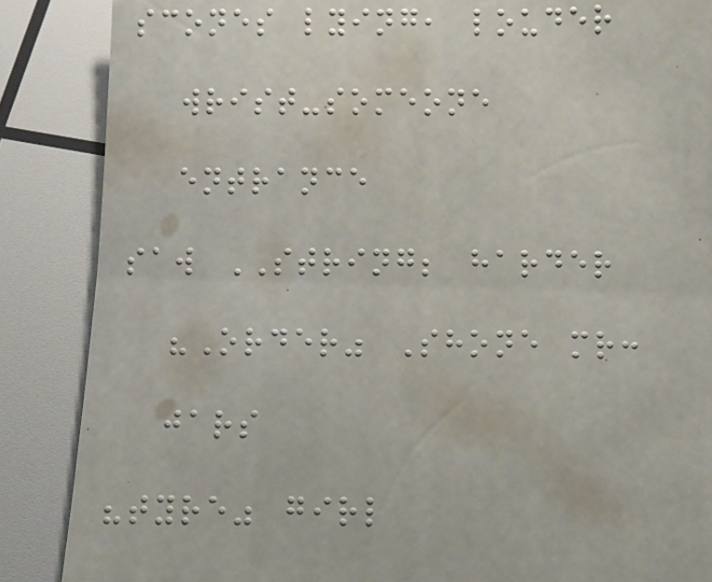scones lying, louder
wrist-someone
entrance
saw STRING; harder
"Order" Shone mr:
jars
"tyre" girl
